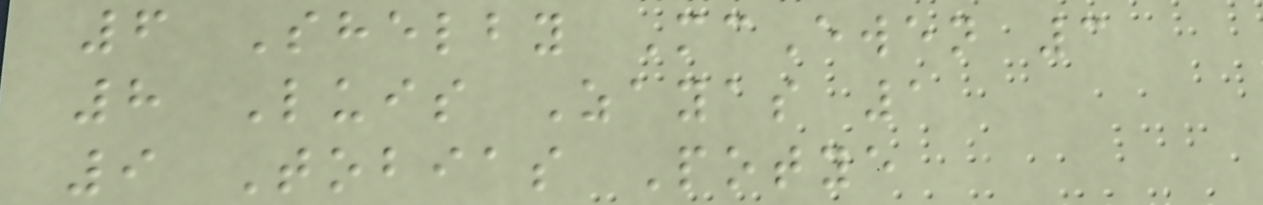6 Shelby McEwen 3
8 Luis Zayas 1
9 Tobias Potye
